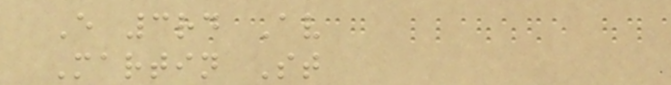E 3rd Av
Martin St
